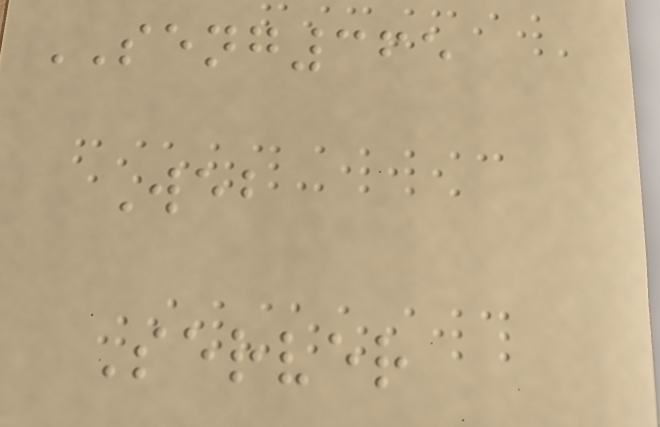SENG365
Web
Server
